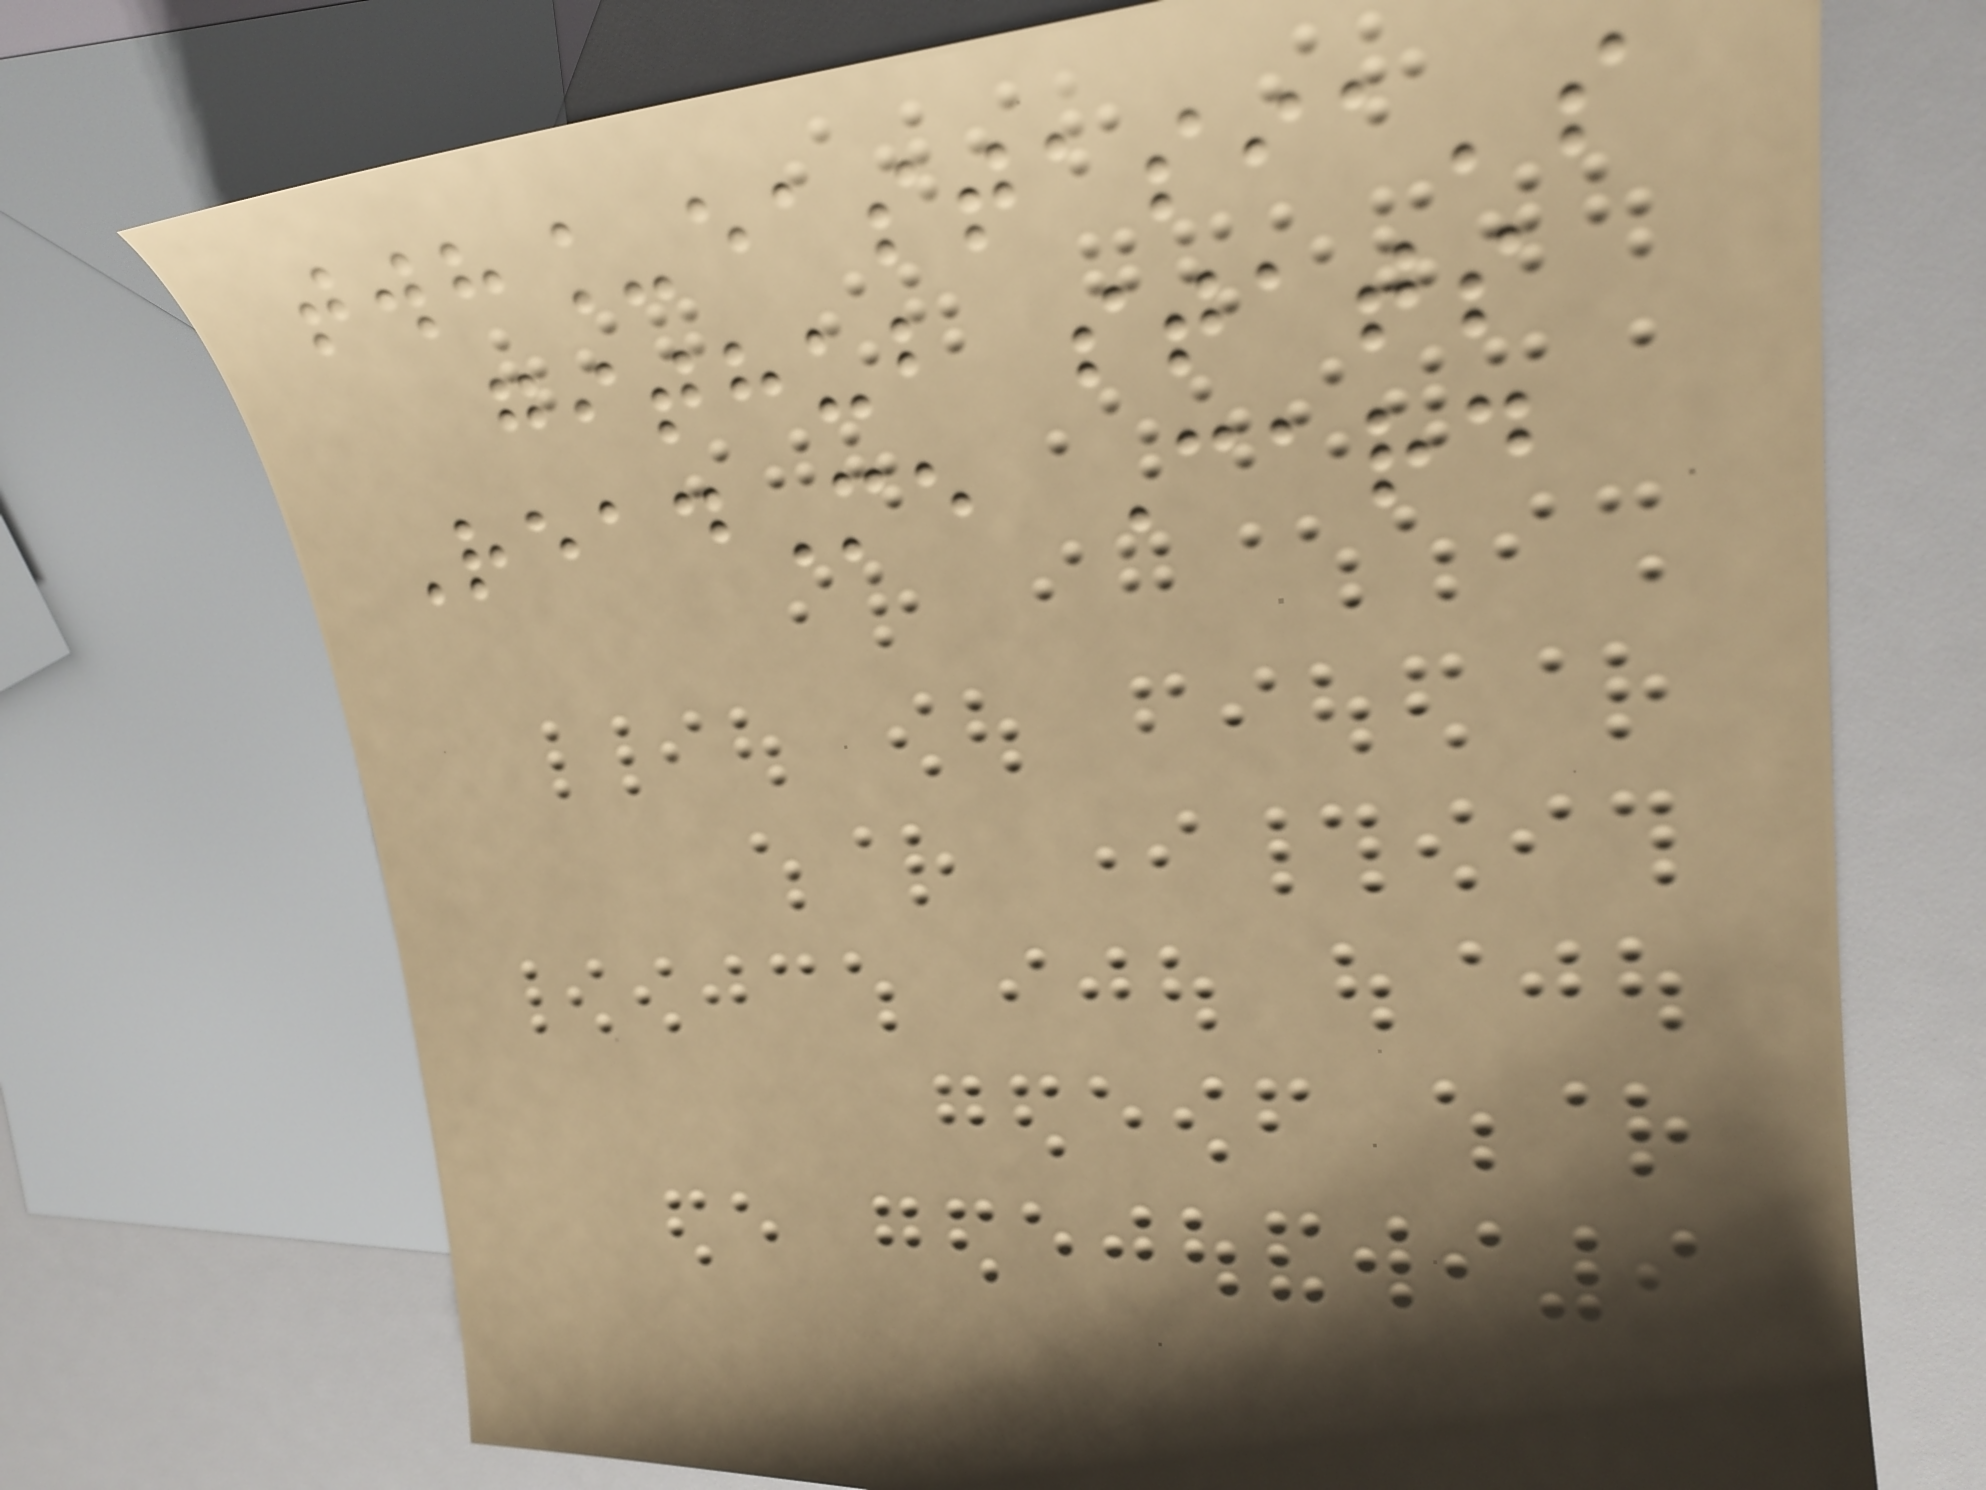twh_eastasia's
github stats
ReadMe Card
